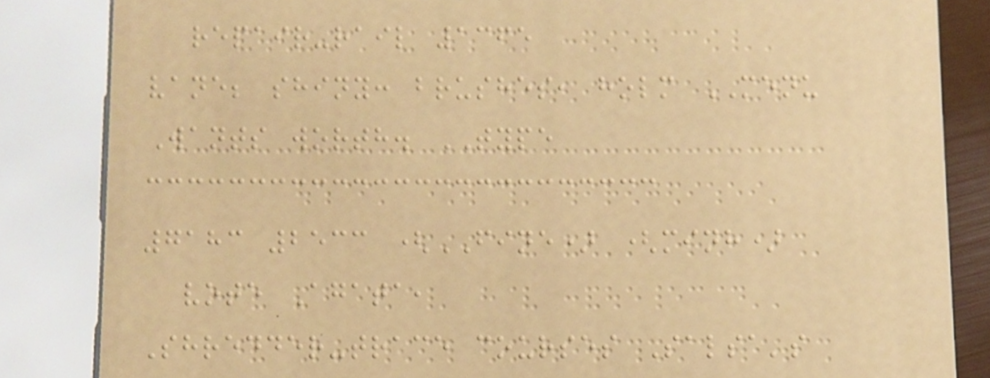repair-rail 1365
vane; shiny: brushes, holm MENU
Wants worth. TYPE
7183 2533 (FINE) (minh)
vote Agata,
Shredder-trace courses Salsa's
